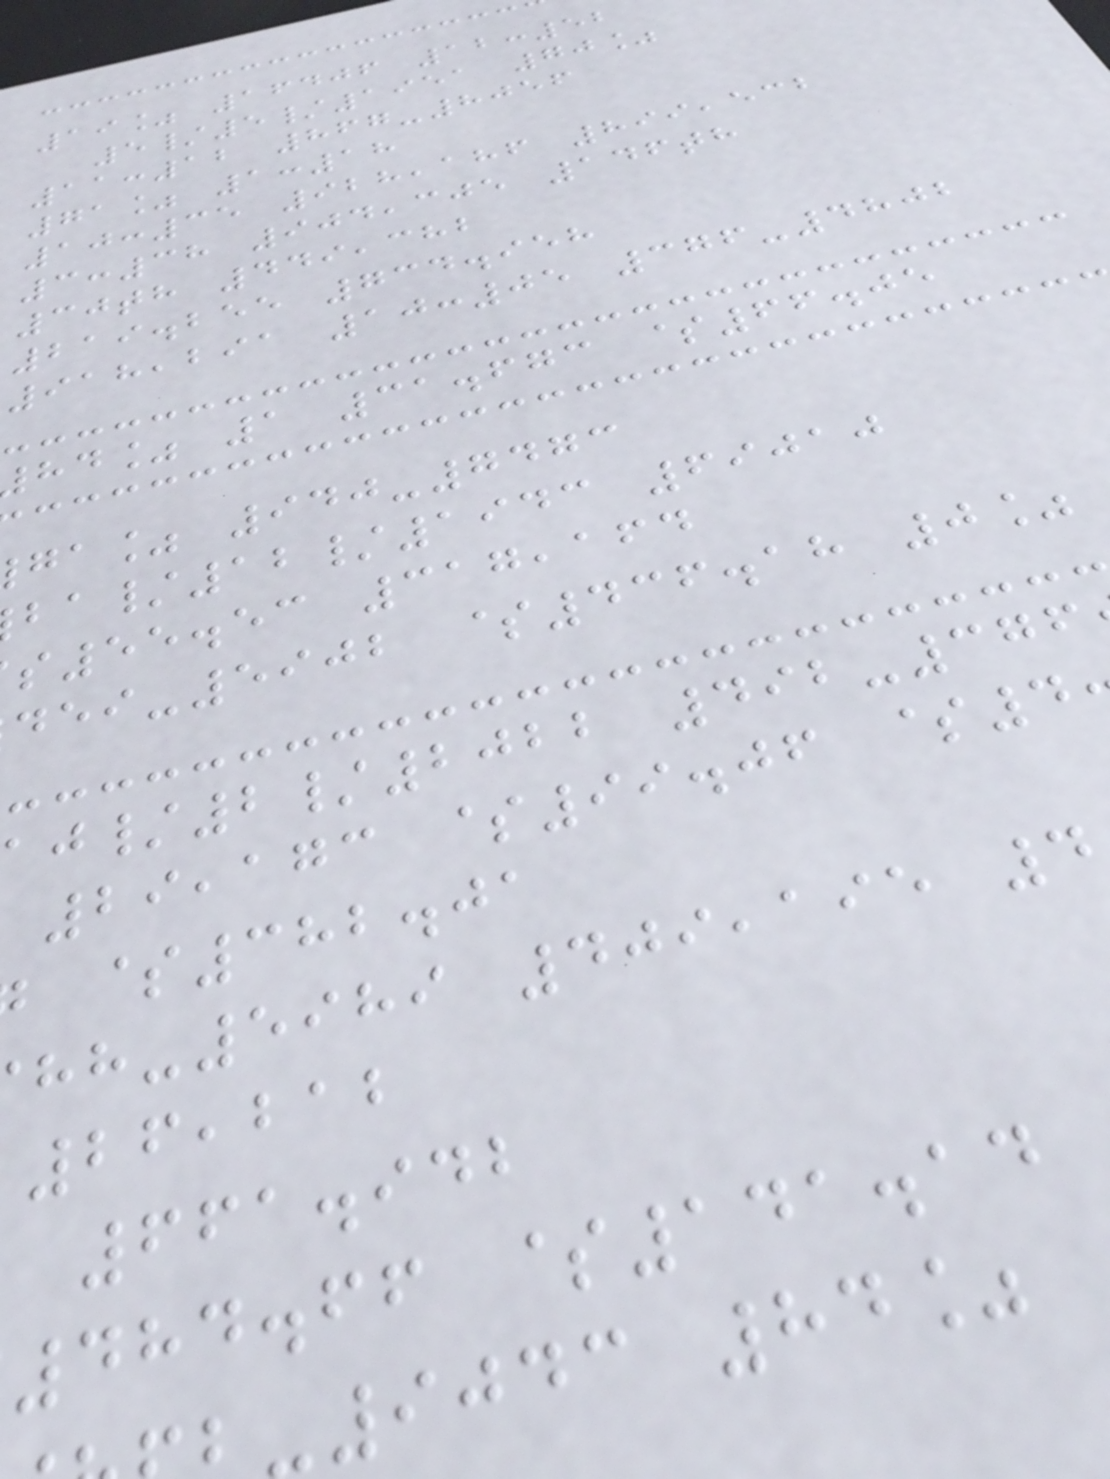19% 16406 12:52
5/5/1951 70%
11:12 867-8056
71% 1:18
10:35 928,186 899,532
3:38 904,305 146th
30th 449,382
219.255 734.958
918,291 10:05 376-4802
hd% 1 31.673 $66.05
ga% 940-7473
/12/1943 69010
55.53 317,164
-5902 $436.18 0%
/2/2022 492-376
29,173 $99.06 $4
$382.01
-5989 409,195 4
26,212
661.942
484.66 $141.14
-9043 84%
